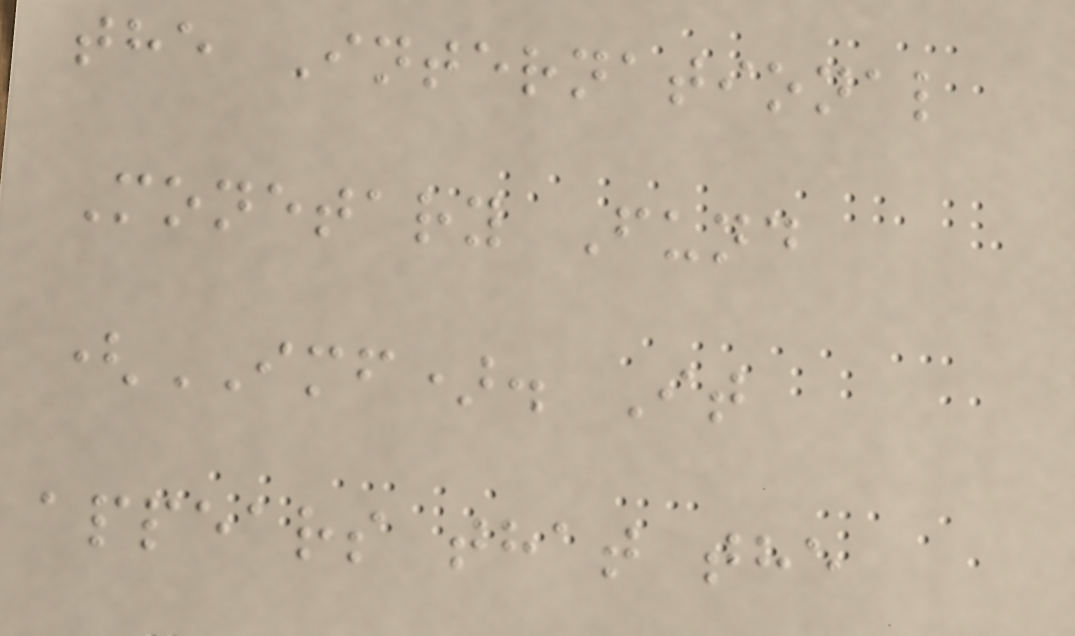the International
Monetary Fund
(IMF). It
appears that the
